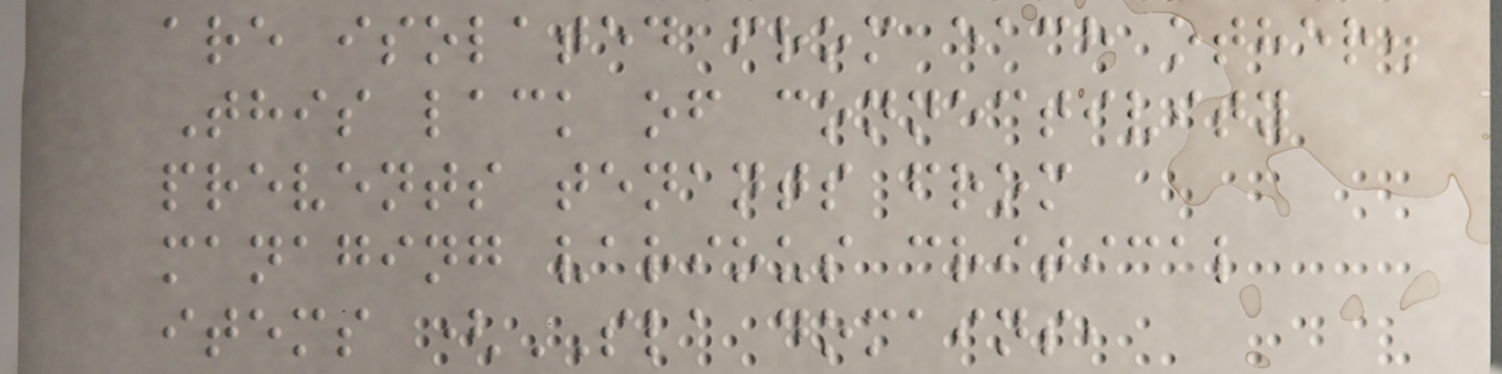are isolated from each other.
This lack of connectivity
prevents tenants from
managing various critical
items (SLA domains,
